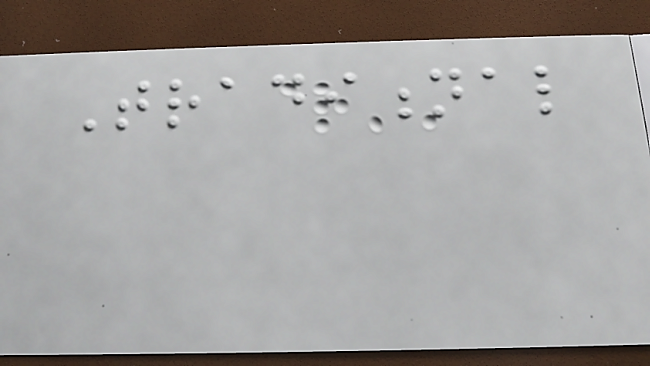Traditional
